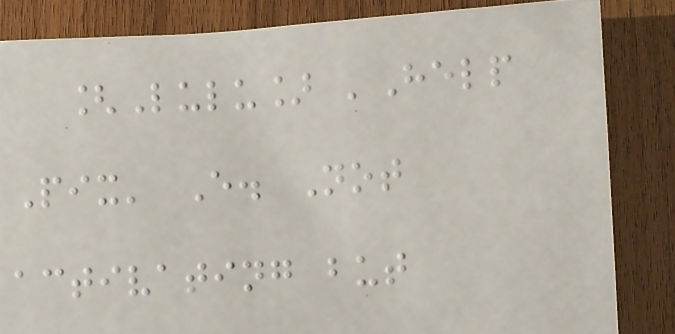[Lulu] 'Help
Pix' E. Not
activating but
